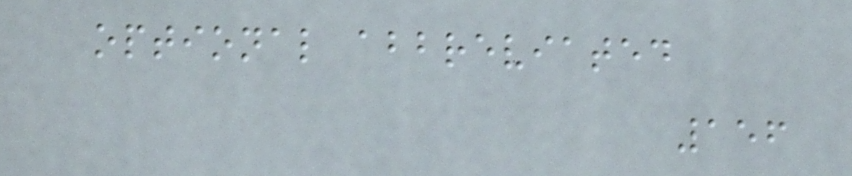optional abbreviated
156
